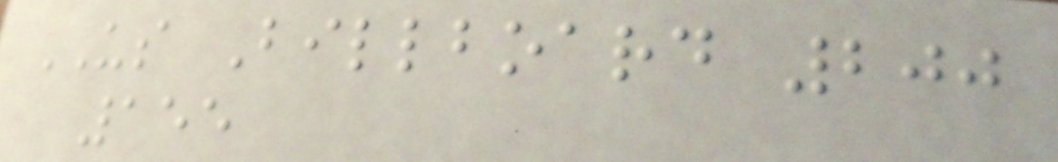US Billboard 200
155
